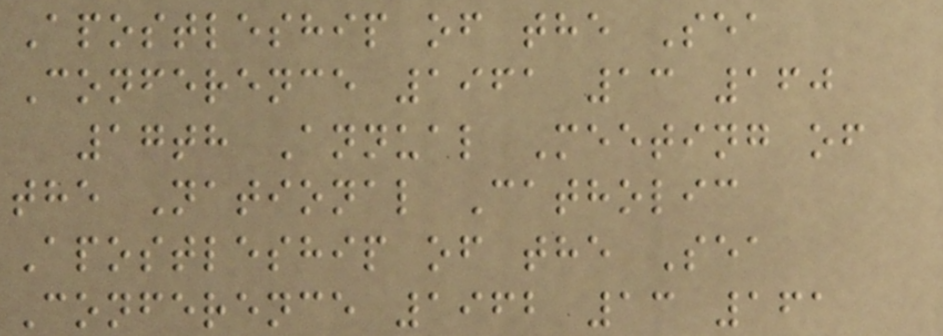Apostleship of the Sea
Conference 1961 13 160
17th Annual Meeting of
the National Catholic
Apostleship of the Sea
Conference 1962 13 161
